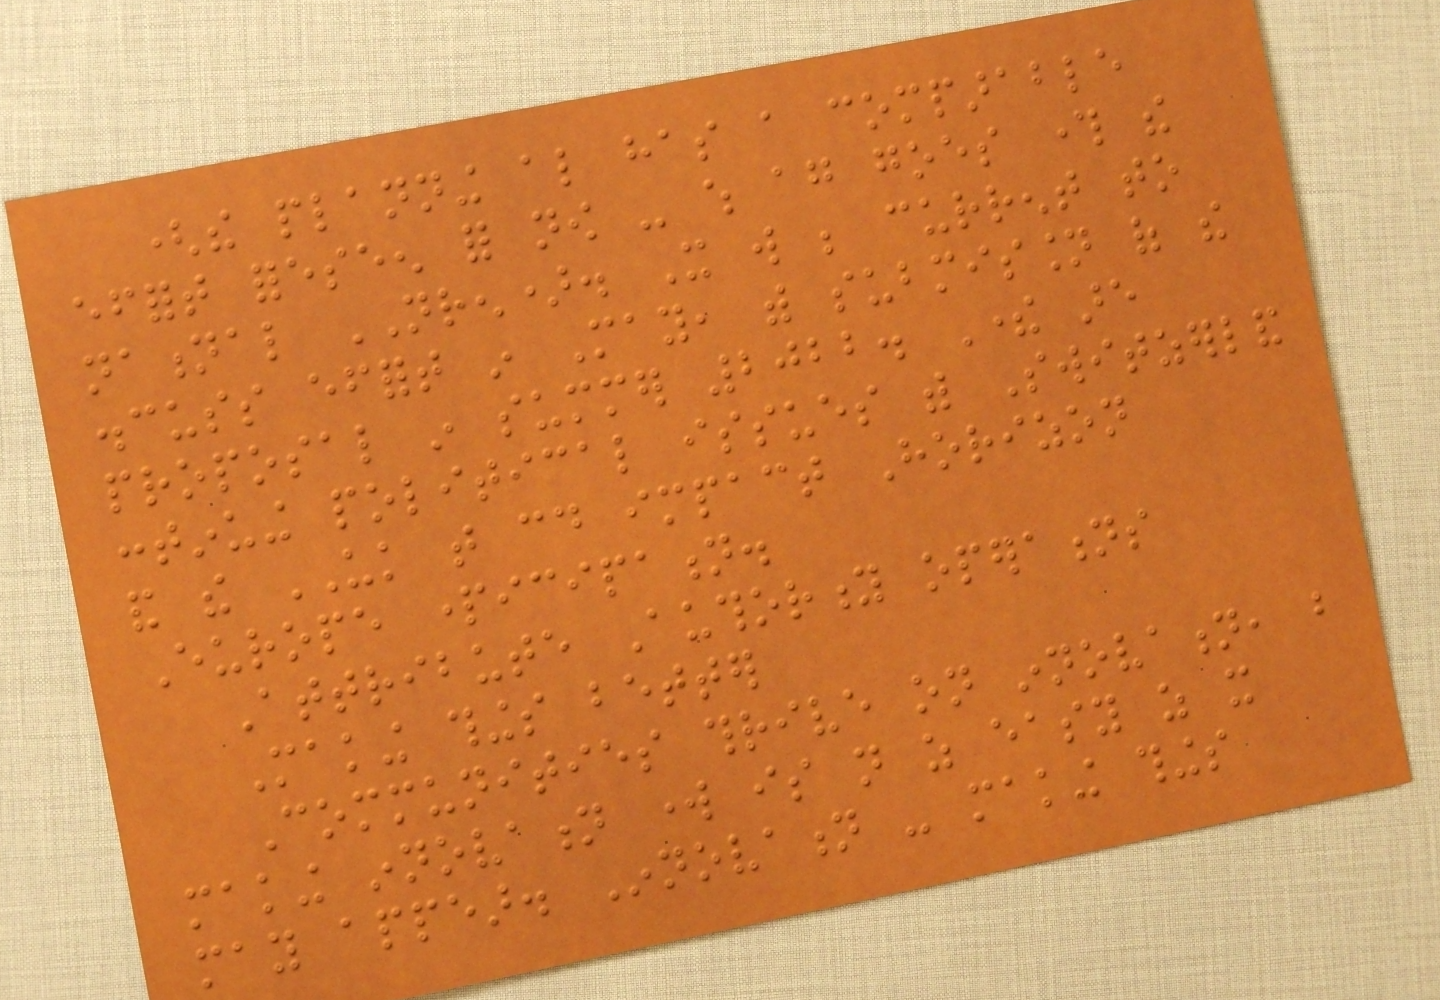(the planning also has a comparable
effort foreseen for now - which again goes through the
national NREN). It will be current to
discuss effort in May, with submission of the
proposal in summer 2022. There are
continuing political issues with Switzerland
and the UK that could impact Horizon
Europe participation.
Attribute Authority operations
Making things better
Communities thrive on innovation, but
making innovation work is not as easy as it
may appear. Innovation - making things
